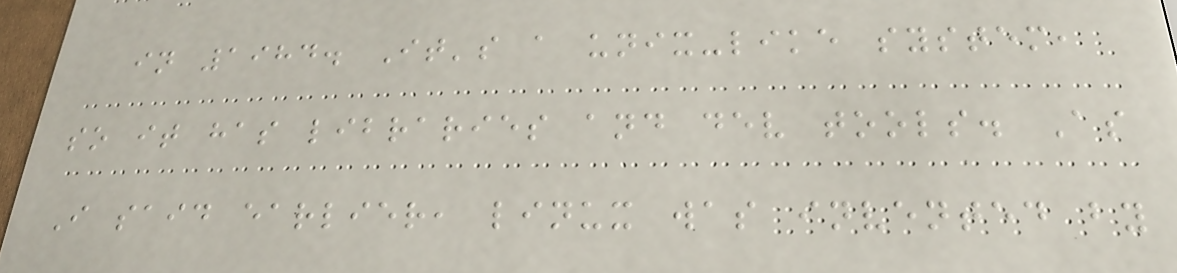in 1984. It's a unix-like system,
so it has libraries and dev tools. As
I said earlier, linux was invented by
